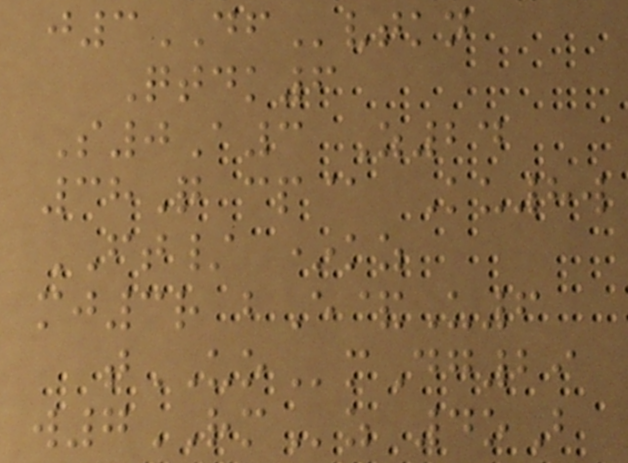j3DFvtkn
Qtdk6
S0A3 Z24
38Q cp@ Ku8w
FT/ *kz
mj3r bE&U6
tUOmDg29
w7RMz 4oB
